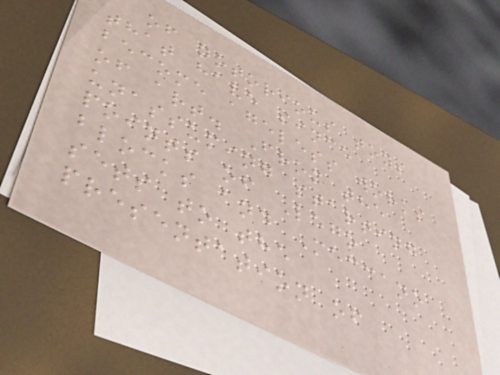of notorious toys
that have since
become ageless works
of art. From the
unassuming starting
points of Lego
blocks and Meccano
sets to the
presentation of
